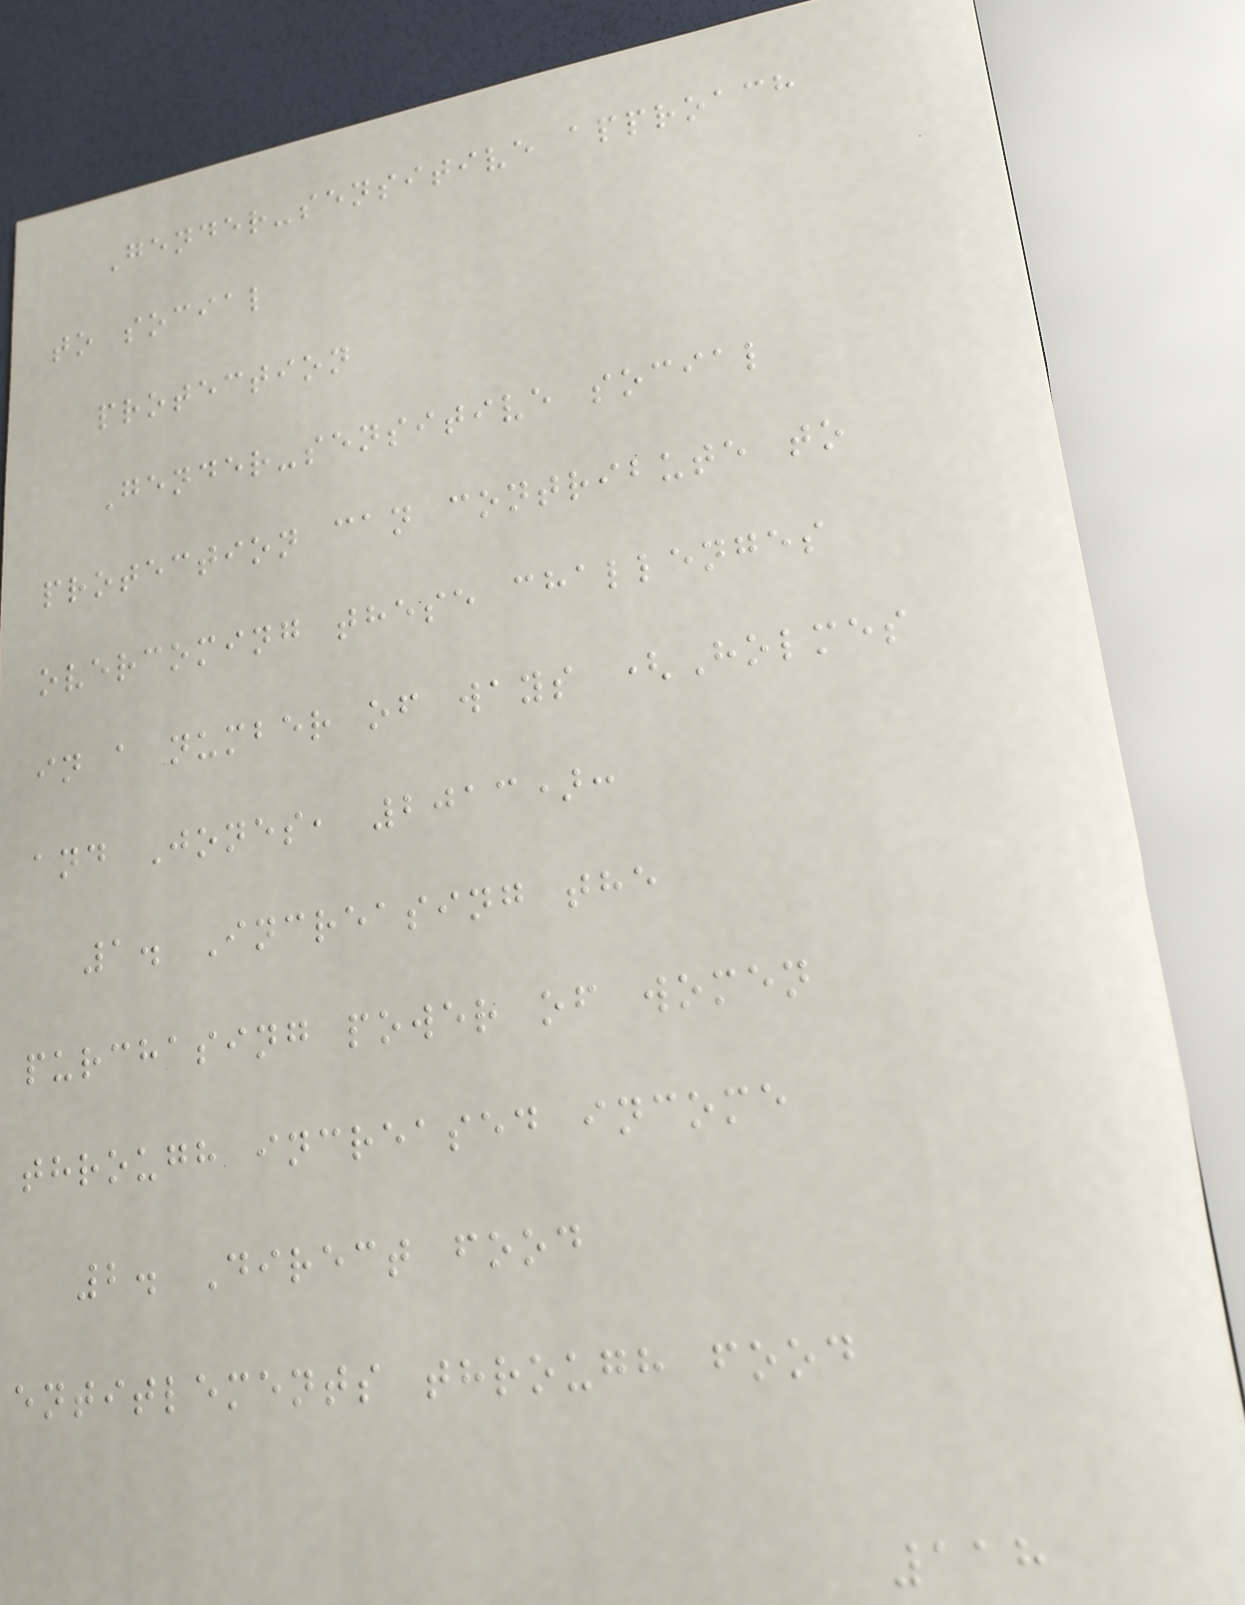Gender-sensitive approach
to social
protection
Gender-sensitive social
protection can contribute to
overcoming these challenges
in a number of ways (Holmes
and Jones, 2013):
1. Increasing the
purchasing power of women
through increased income
2. Direct food
entitlements through food
118
